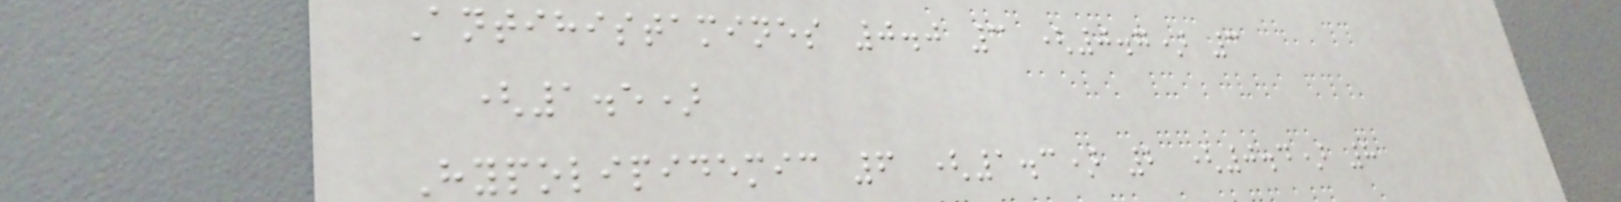Antihistamines 0.0 3 (0.7) 3
(1.5)
Hypolipidemic 6 (1.3) 2 (0.4) 8
